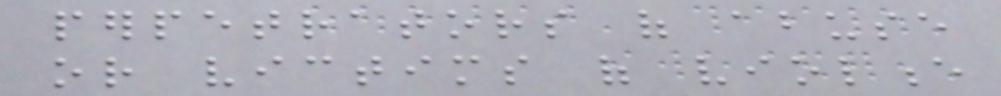perpetrators of abuse
or victims of violence
